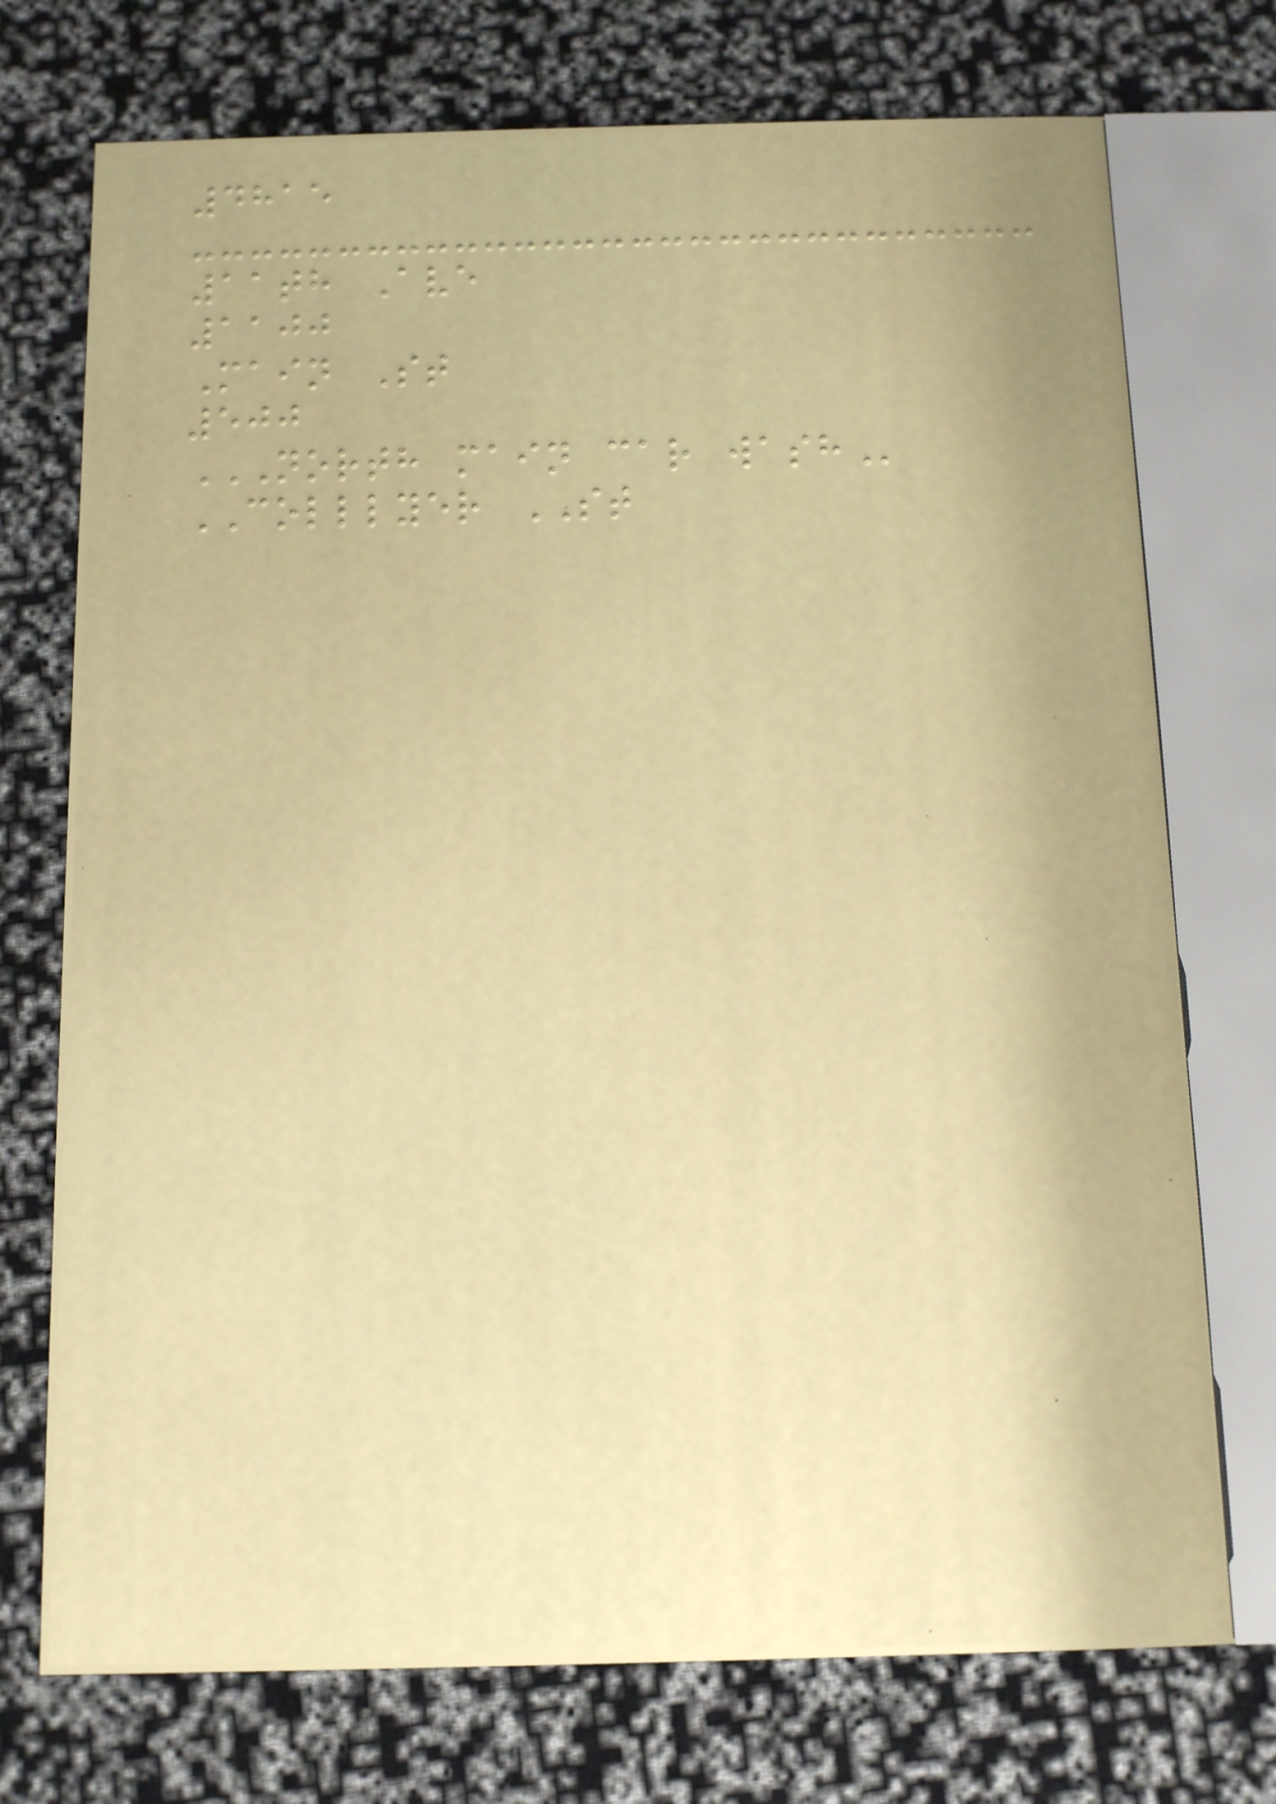4815
11th Ave
1100
Main St
500
NORTH MAIN CAR WASH
COLLLYER ST
